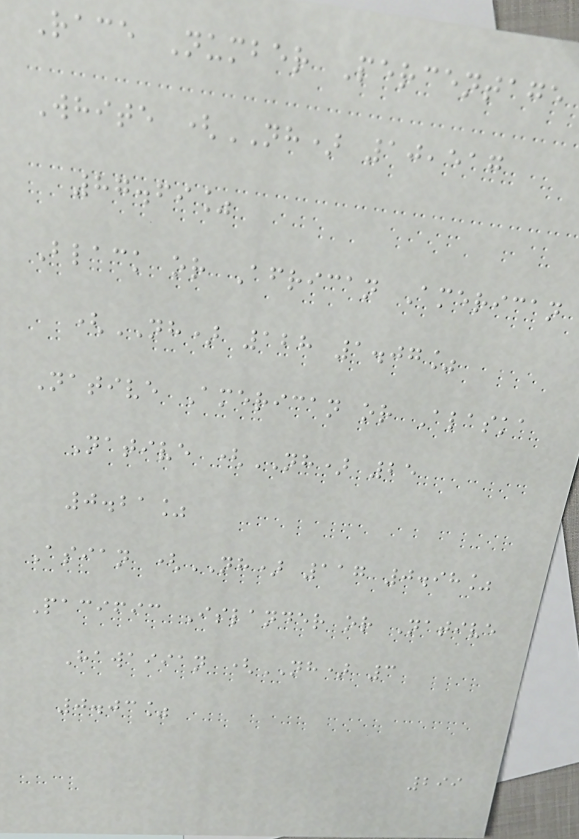Race Number Percentage
White (NH) 10,517
87.69%
Black or African American
(NH) 128 1.07%
Native American or Alaska
Native (NH) 25
0.21%
Asian (NH) 117 0.98%
Pacific Islander or Native
Hawaiian (NH) 3
0.03%
299
